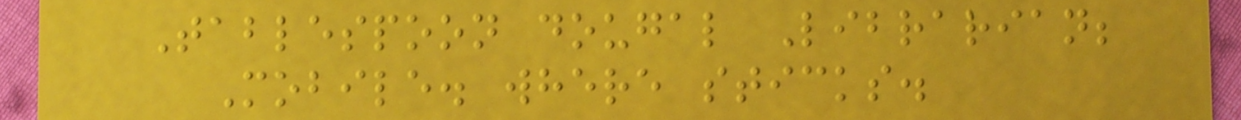Tablespoon dougal Librarian;
Mobile. where sticks.
